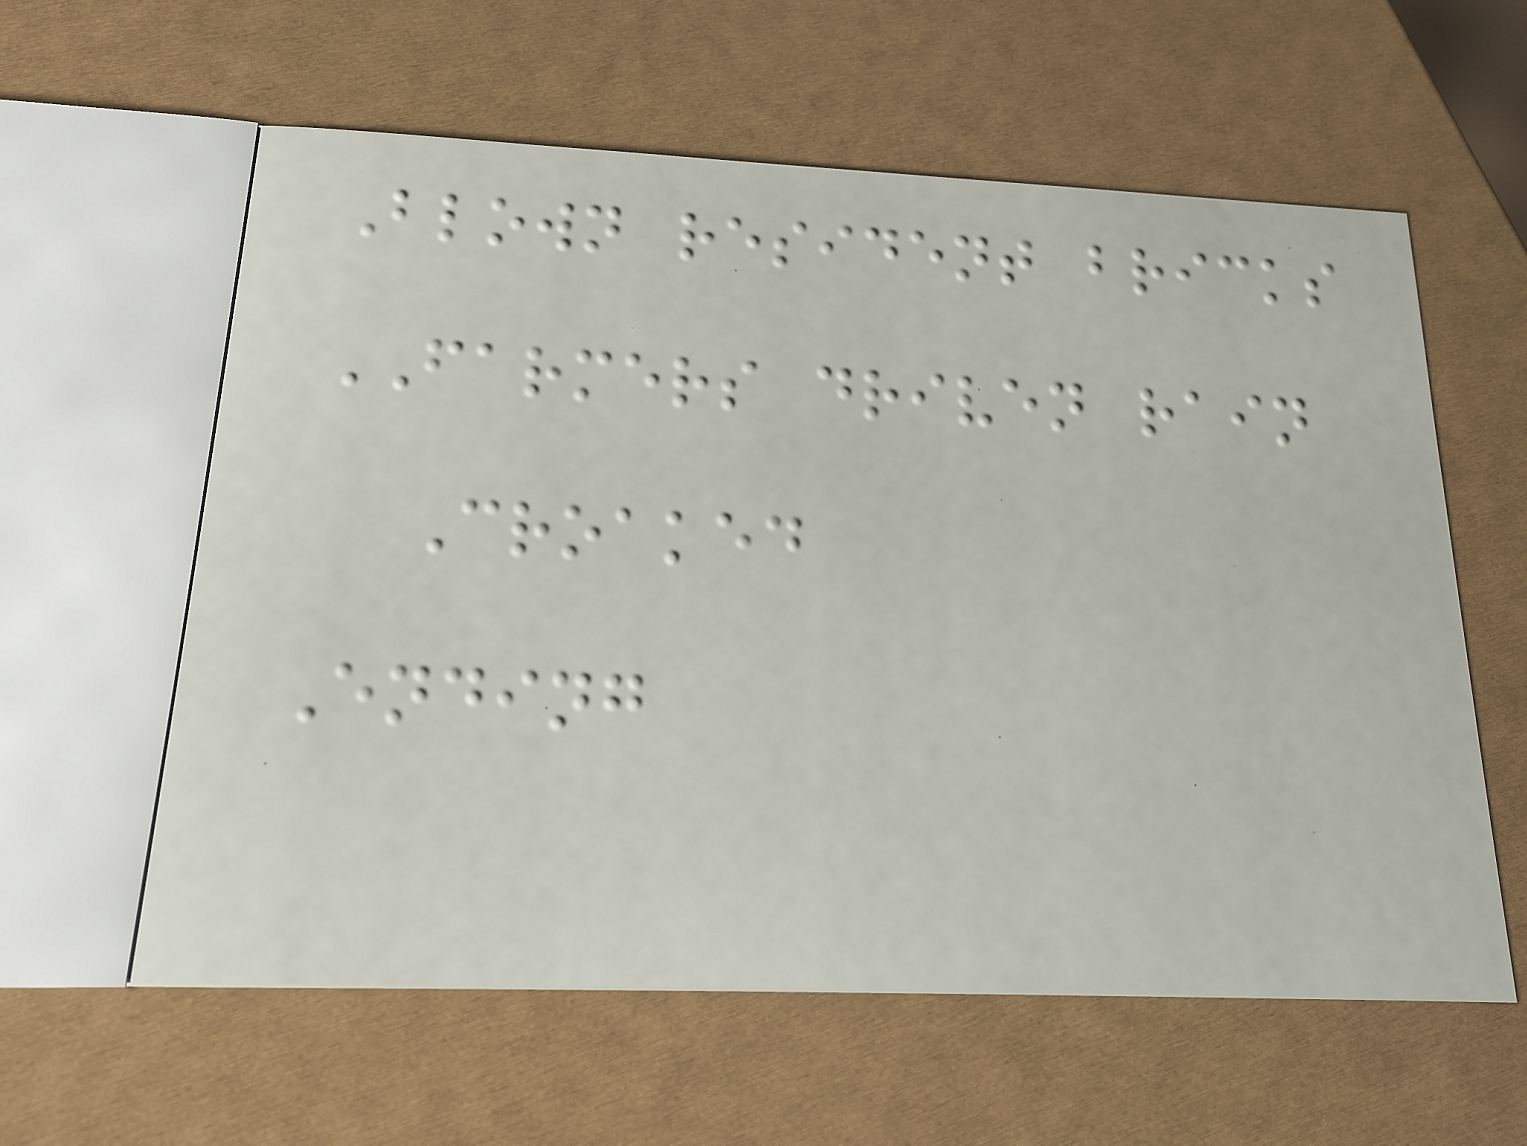Blown resident bricks
FARMERS driven rain
Croaked
Ending
